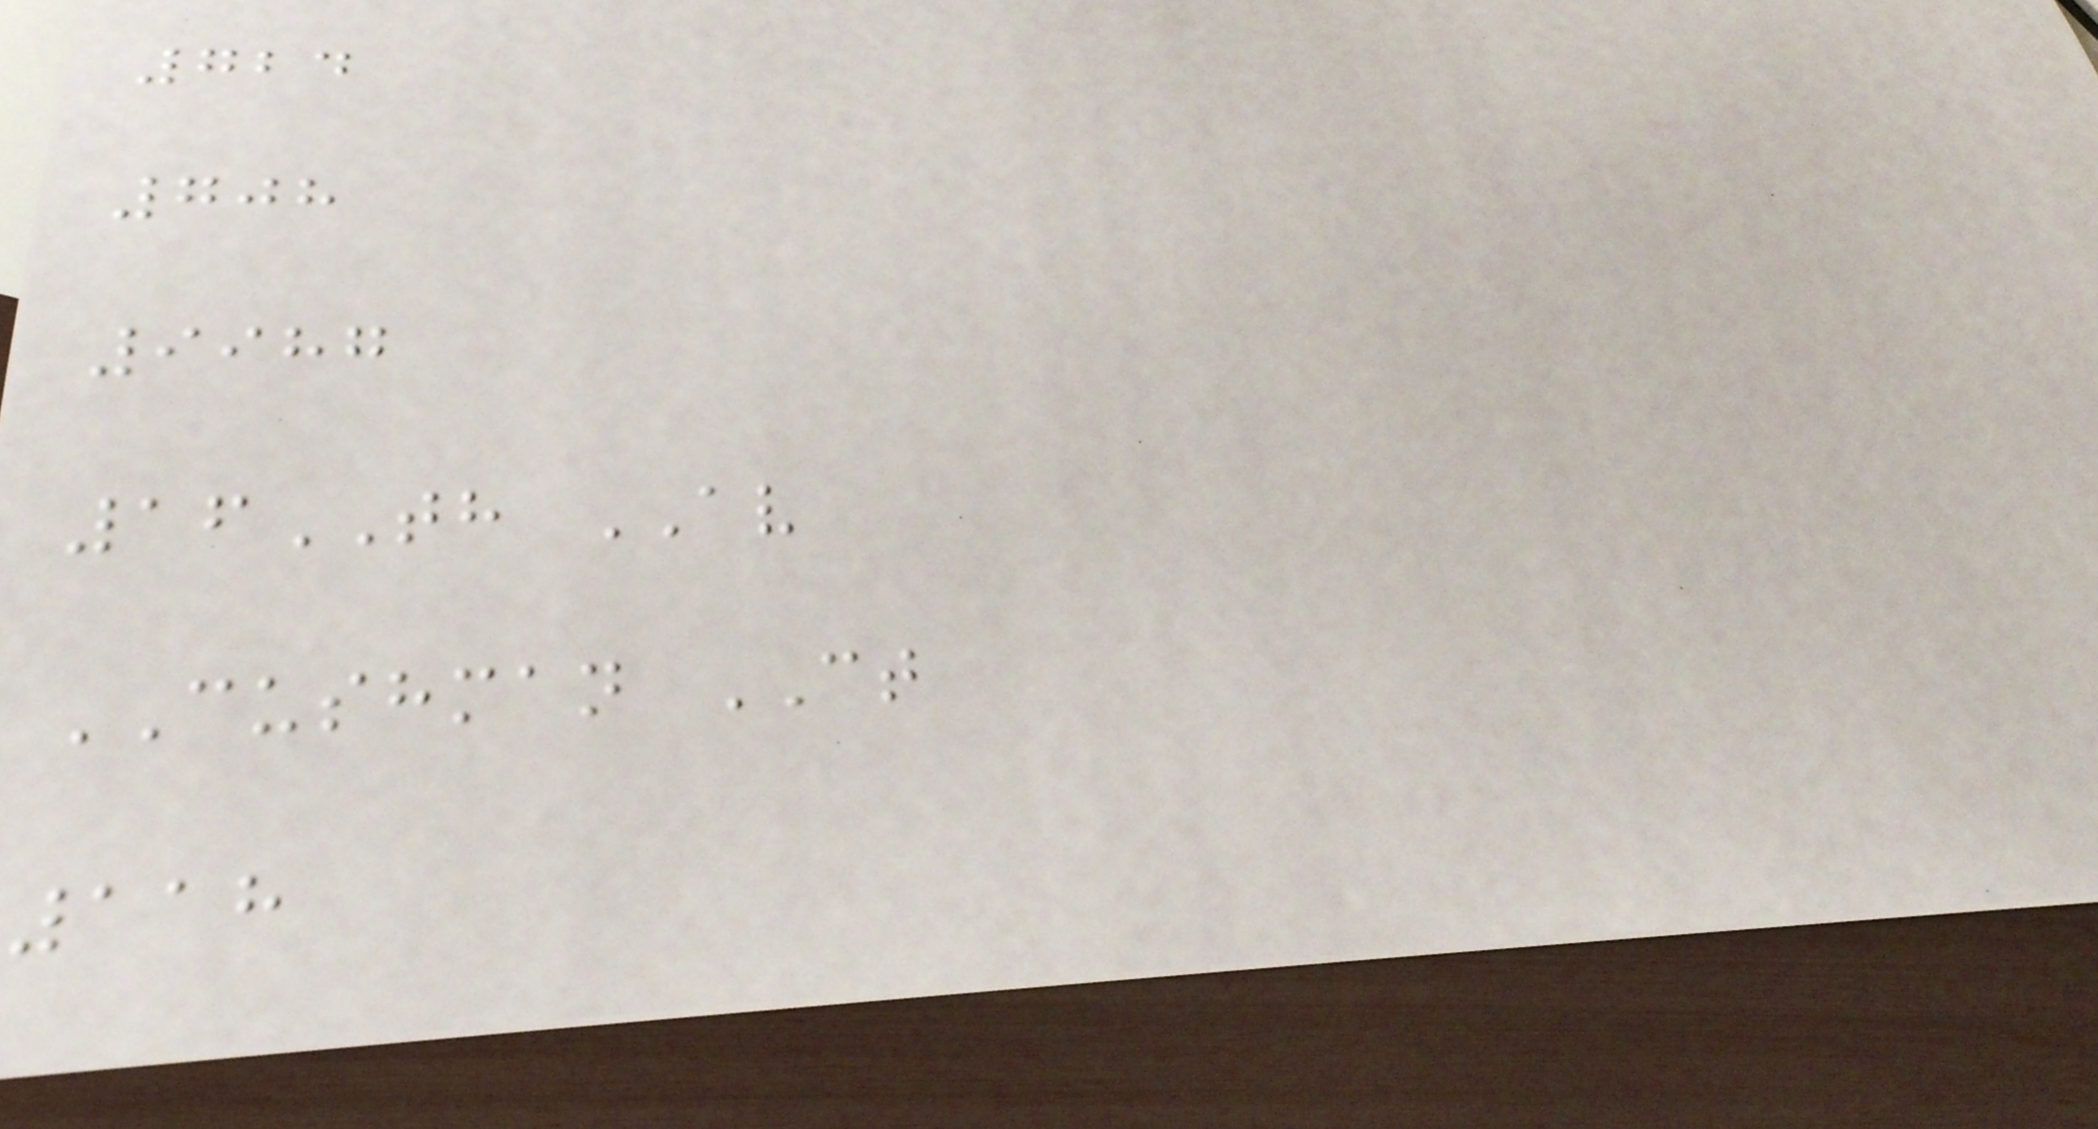724
708
9987
16TH AV
CUSHMAN CT
118
